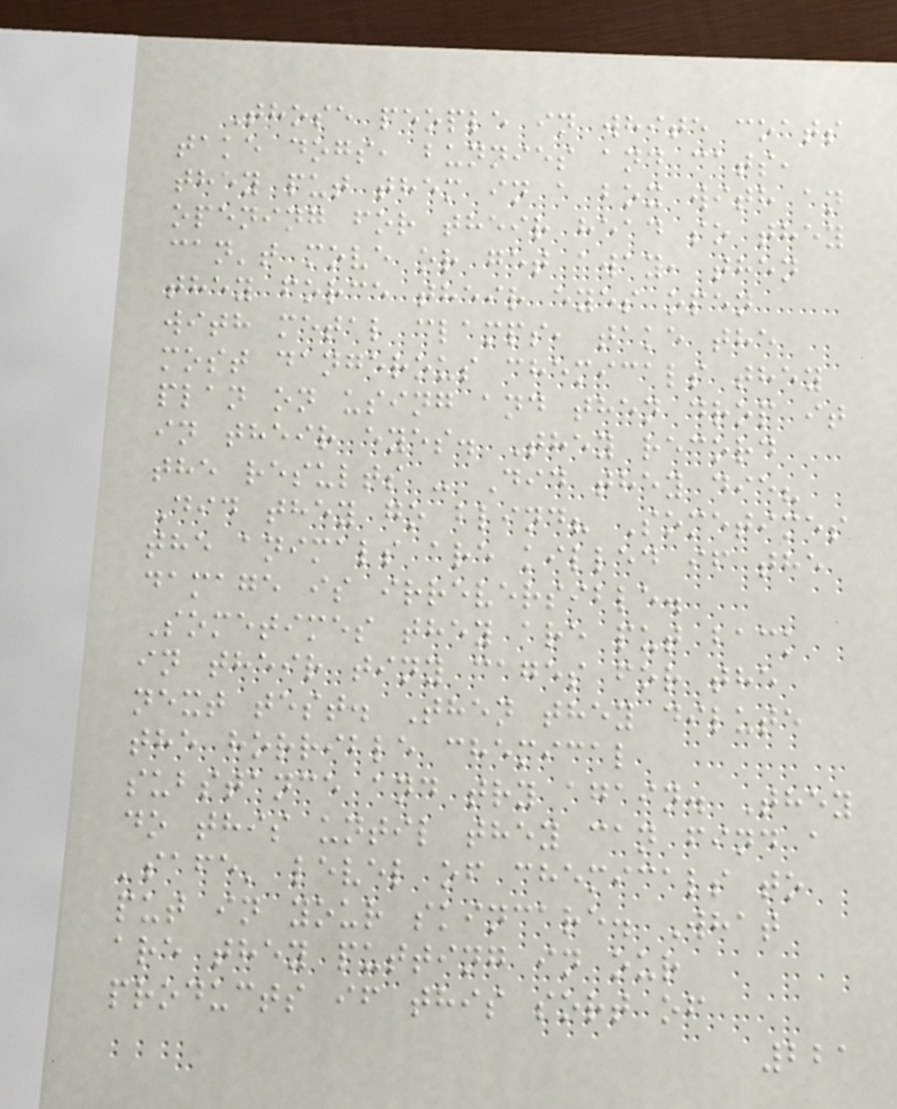Those people in white coats
take dogs, bunnies and cats,
they put them in a box with an
opening for their head so they
can't move or get away, then
they force their eyes open
with metal clamps, take the
most dangerous chemicals they
plan on using and then drop it
in their eyes. They record
the results - Did they die?
Did they go blind? Sometimes
the animals are killed if the
damage is irreversible.
Sometimes they are put back
in their tiny cages for the
next test. Then they dilute
the horrible chemical
substance and try again. They
do this until they can find a
'safe' level of chemicals to
put in your skincare. What
are they putting in our
products if this sort of
221
